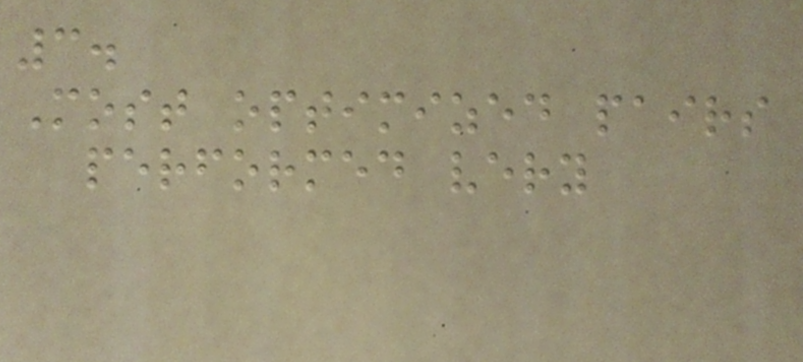3.
Most optimized pairs
performed very
